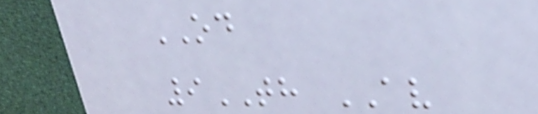OD
9TH AV
